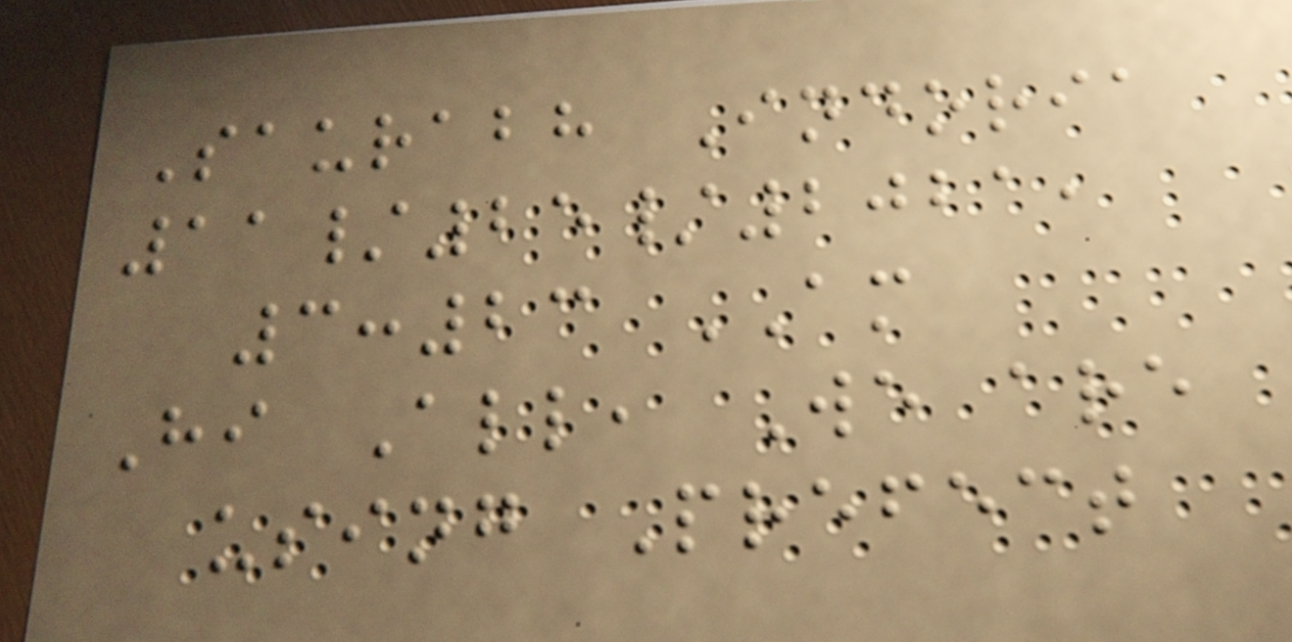Saurabh Indoria
11/25/2021,
3:23 AM
Hi All, We are
using Prefect
